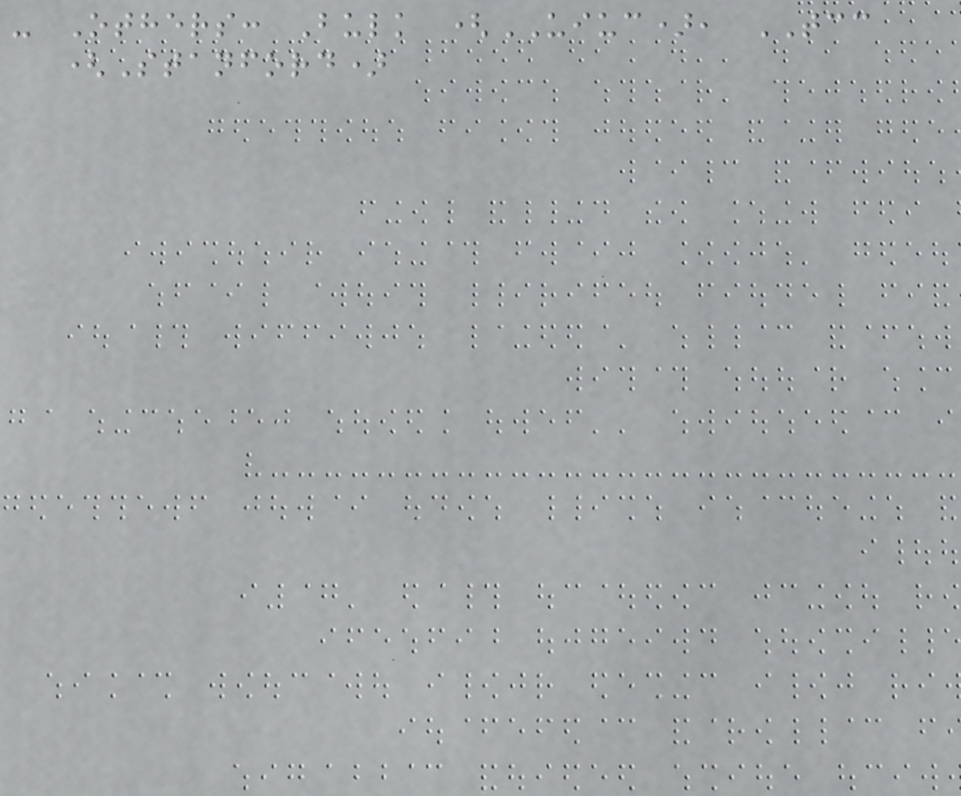- Others: Bulk (UIUC), TCC
(Stanford)
